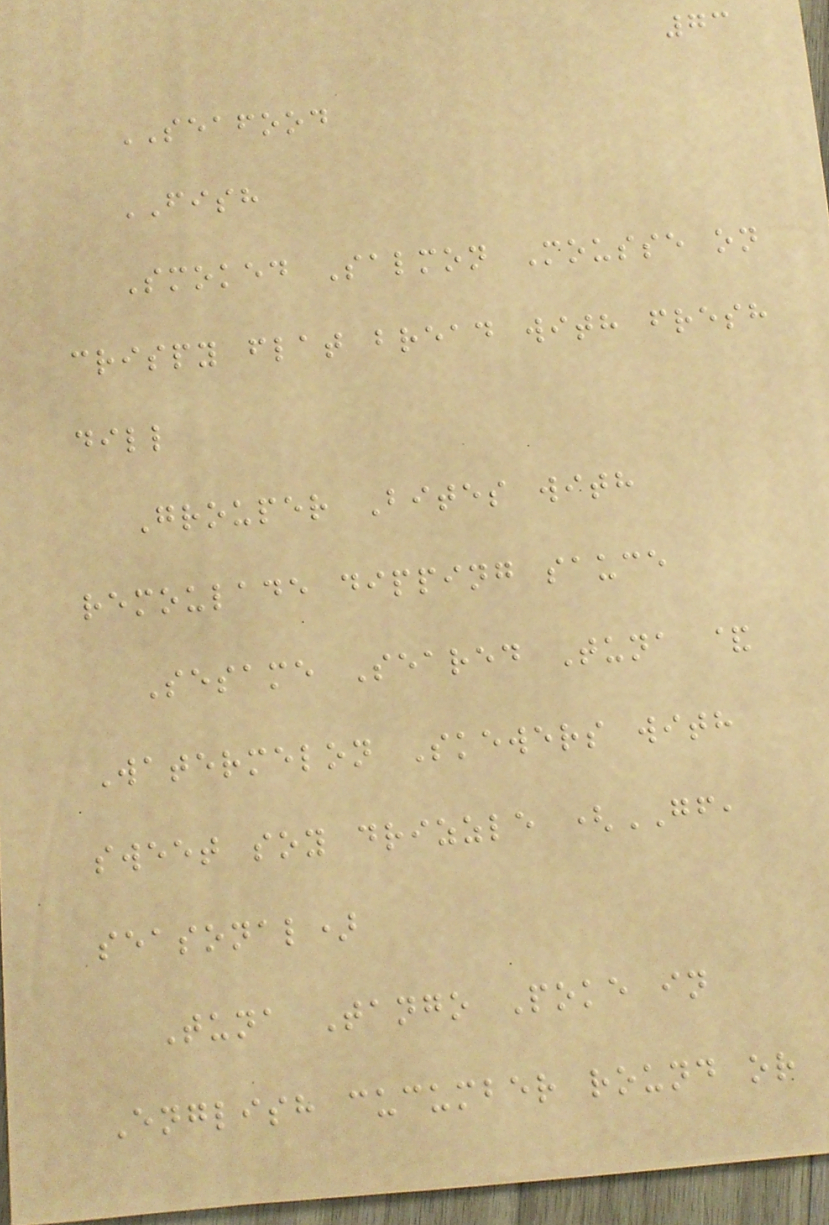73
SEAFOOD
FISH
Smoked Salmon Mousse on
crispy flat bread with fresh
dill
Grouper Bites with
remoulade dipping sauce
Sesame Seared Tuna &
Watermelon Skewers with
sweet soy drizzle (GF,
seasonal)
Tuna Tango Poke in
English cucumber round or
